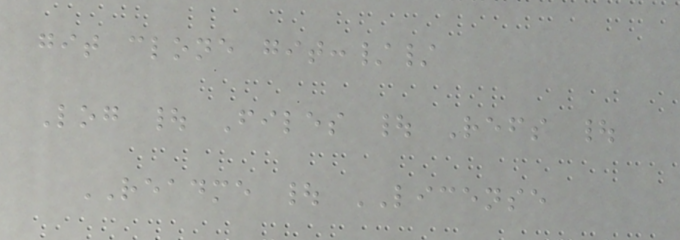git clone git://
Log | Files | Refs |
README | LICENSE
